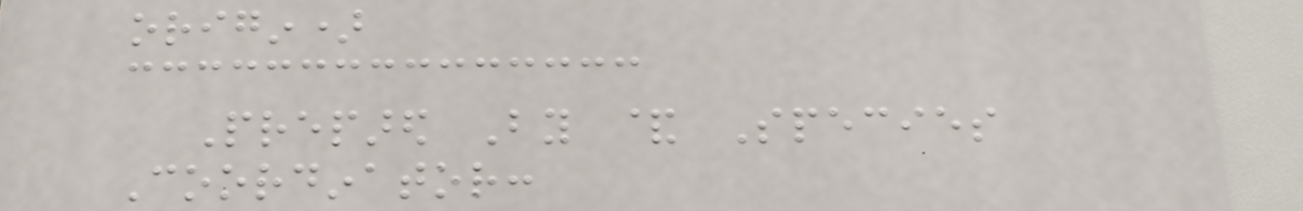origin)
Prepared By & Species
Coordinator:
